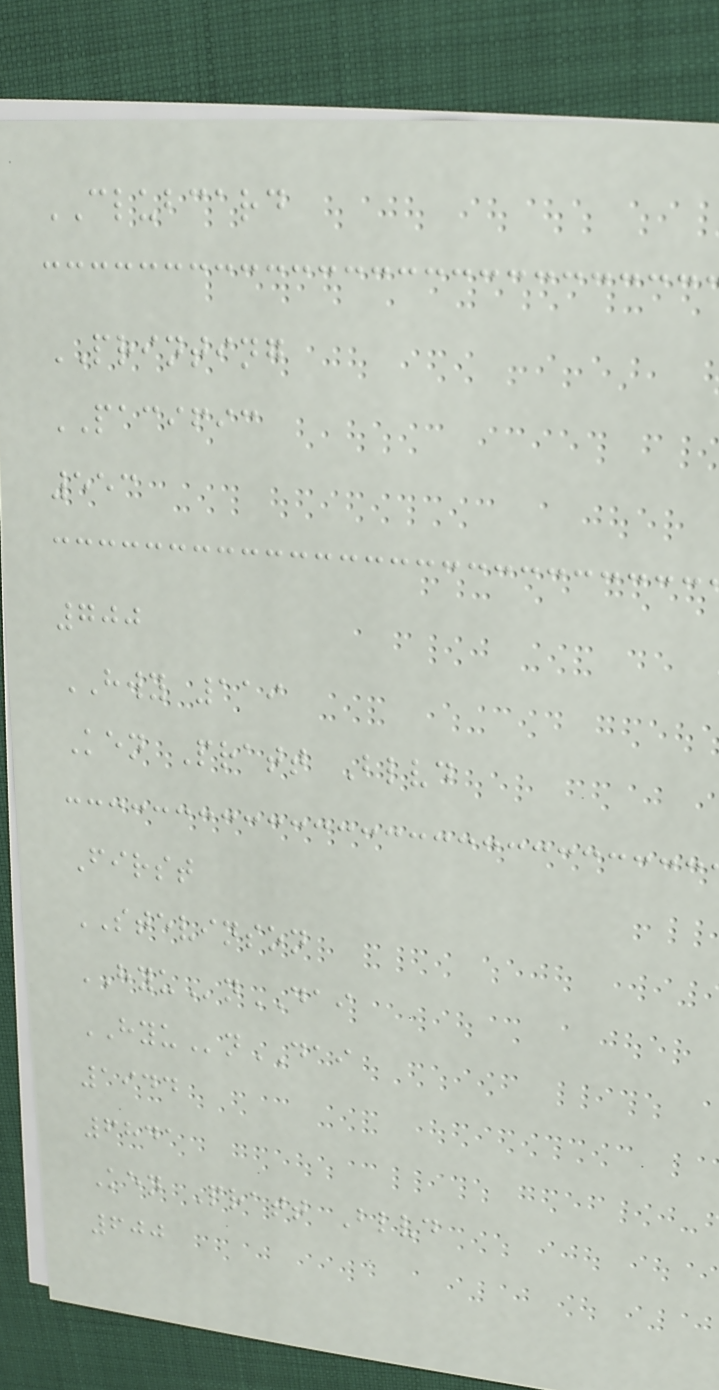CLUBCARD
PRINTING
PACIFIC
553
700
HWY 119
Ken Pratt Blvd
First
STEVINSON
HYUnDAI
HYUnDAI
1944
6841
Ken Pratt Blvd
600
